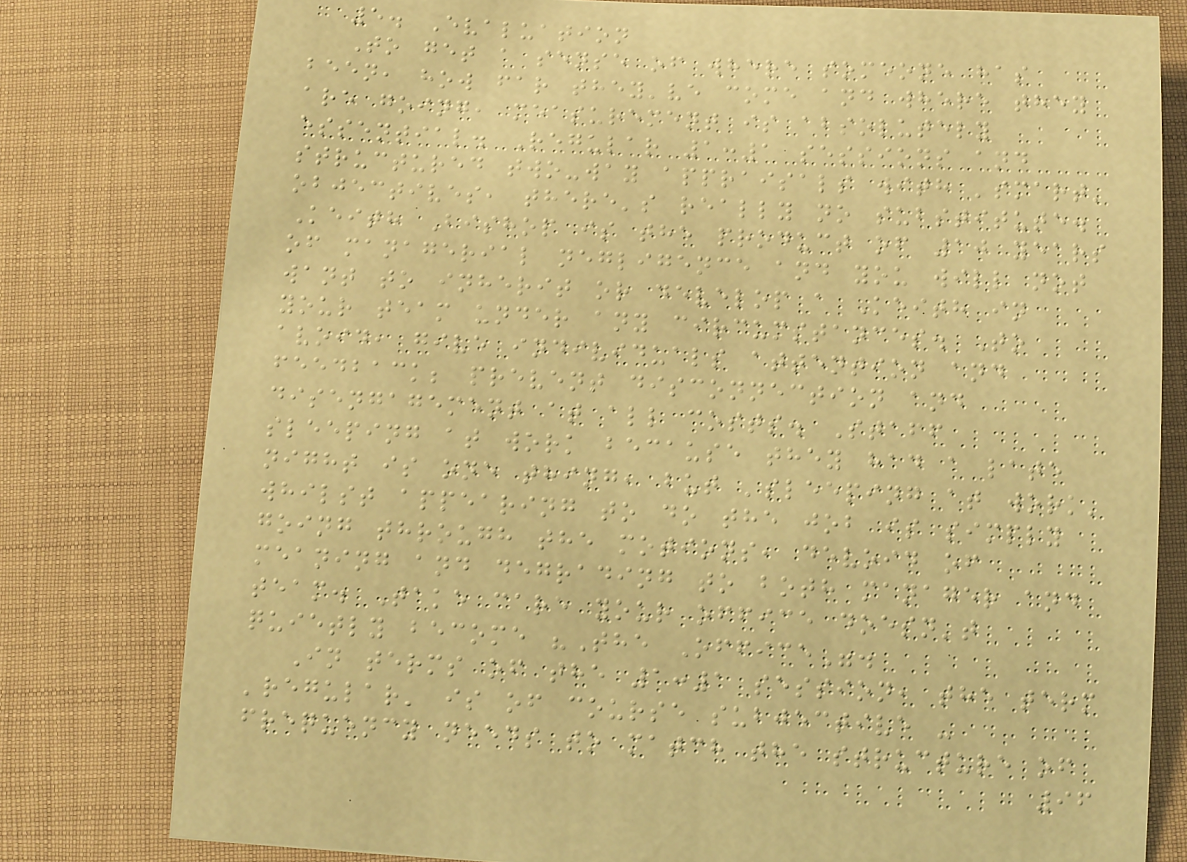5. Evaluation
To get a sense of where someone has
been, how far they've come and where they
are going, measurement is absolutely
essential. Regular 1:1 sessions and
structured two-way appraisals with 'smart'
objectives, there's really no substitute.
Keith Bishop is the product of 10 years
of managerial negligence and you will not
want to inherit or develop a Keith in
your team under any circumstances. To
avoid, give individuals attention and
feedback; prevent disconnection and
disengagement at all costs. Staff
sleeping at work because they had a late
night is one thing, but 'sleeping at work'
whilst appearing to do the job is simply
going through the motions, devoid of
meaning and degrading to both manager and
team. Take care your office doesn't
quietly become "The Office".
In terms of the 1:1 session, the term
'regular' is of course subjective -
frequency needs to match the structure of
96
